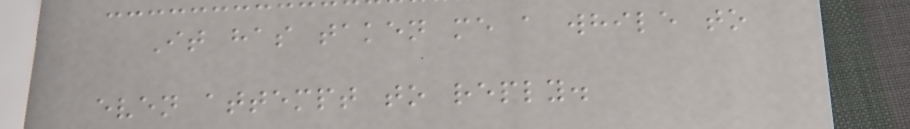It has taken me a while to
even attempt to reply.
